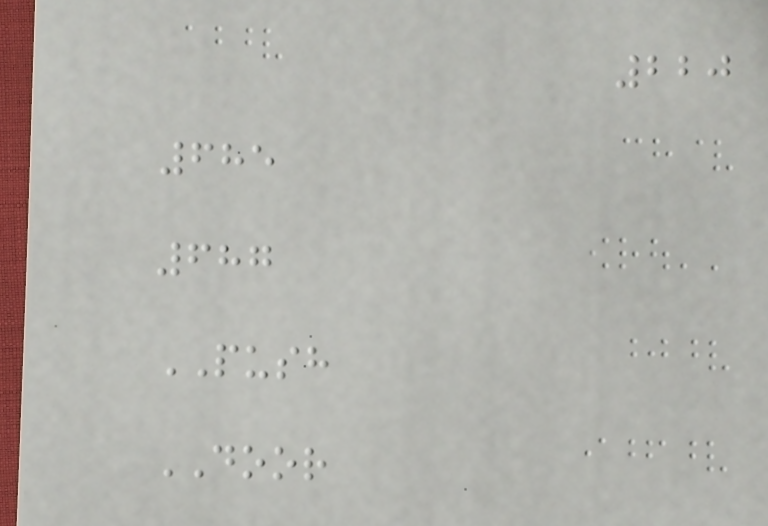220
685
687
PUSH
DOOR
